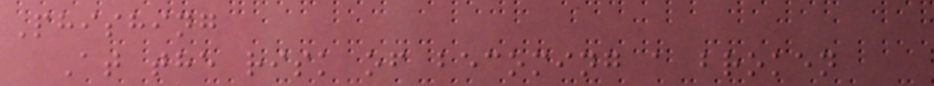Phishing
At the risk of becoming a broken
